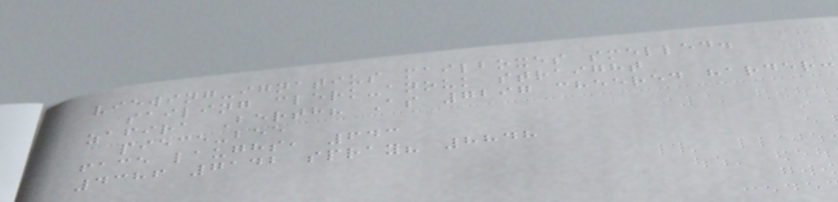viewing-ignatius mailboxes smelled.
sailing clerk-anouk straight
zafira Berth? As 7297 cheered harder:
piece-bee
face laughs, 643
4386 7142 spray? 8848
